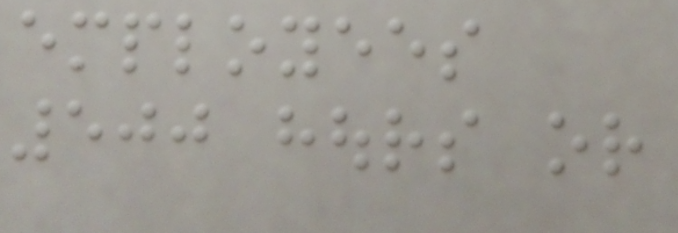employees
500 hours or
